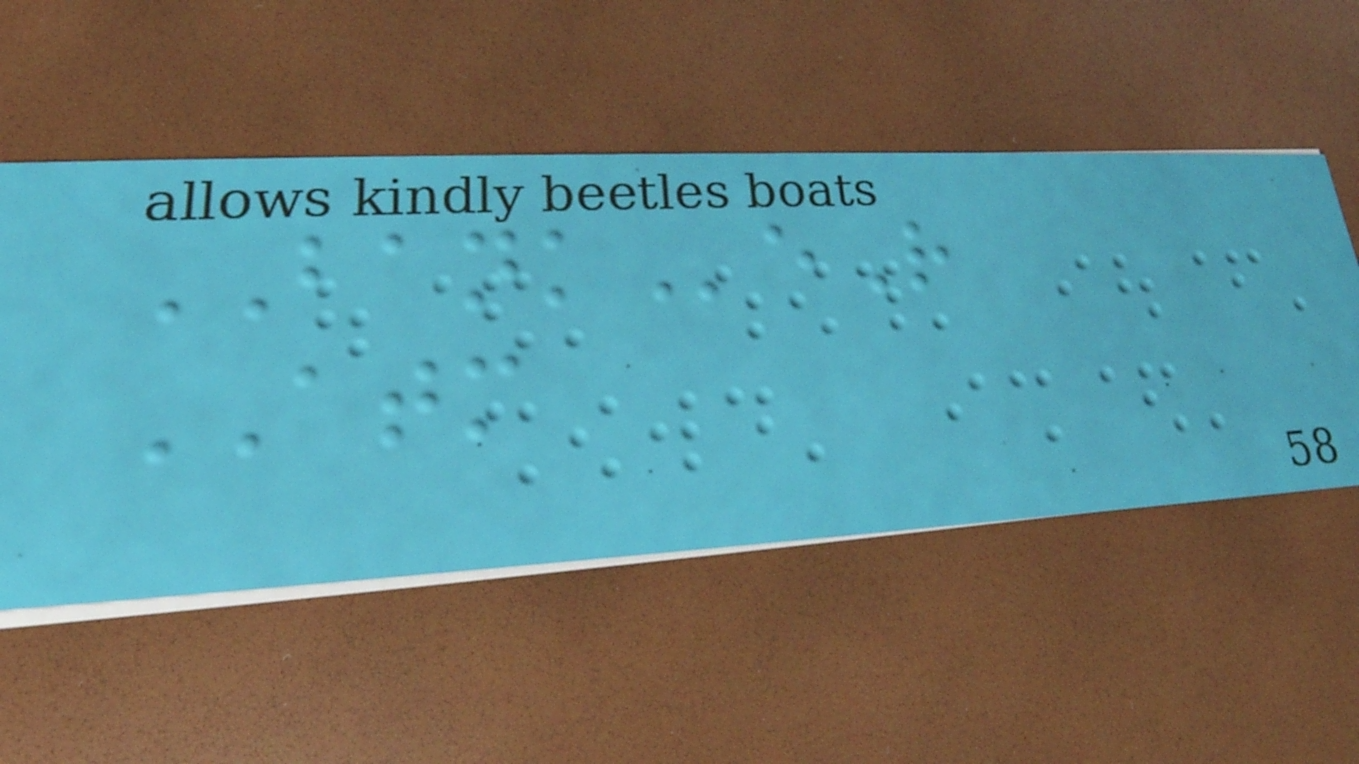BANKeR
ATM
